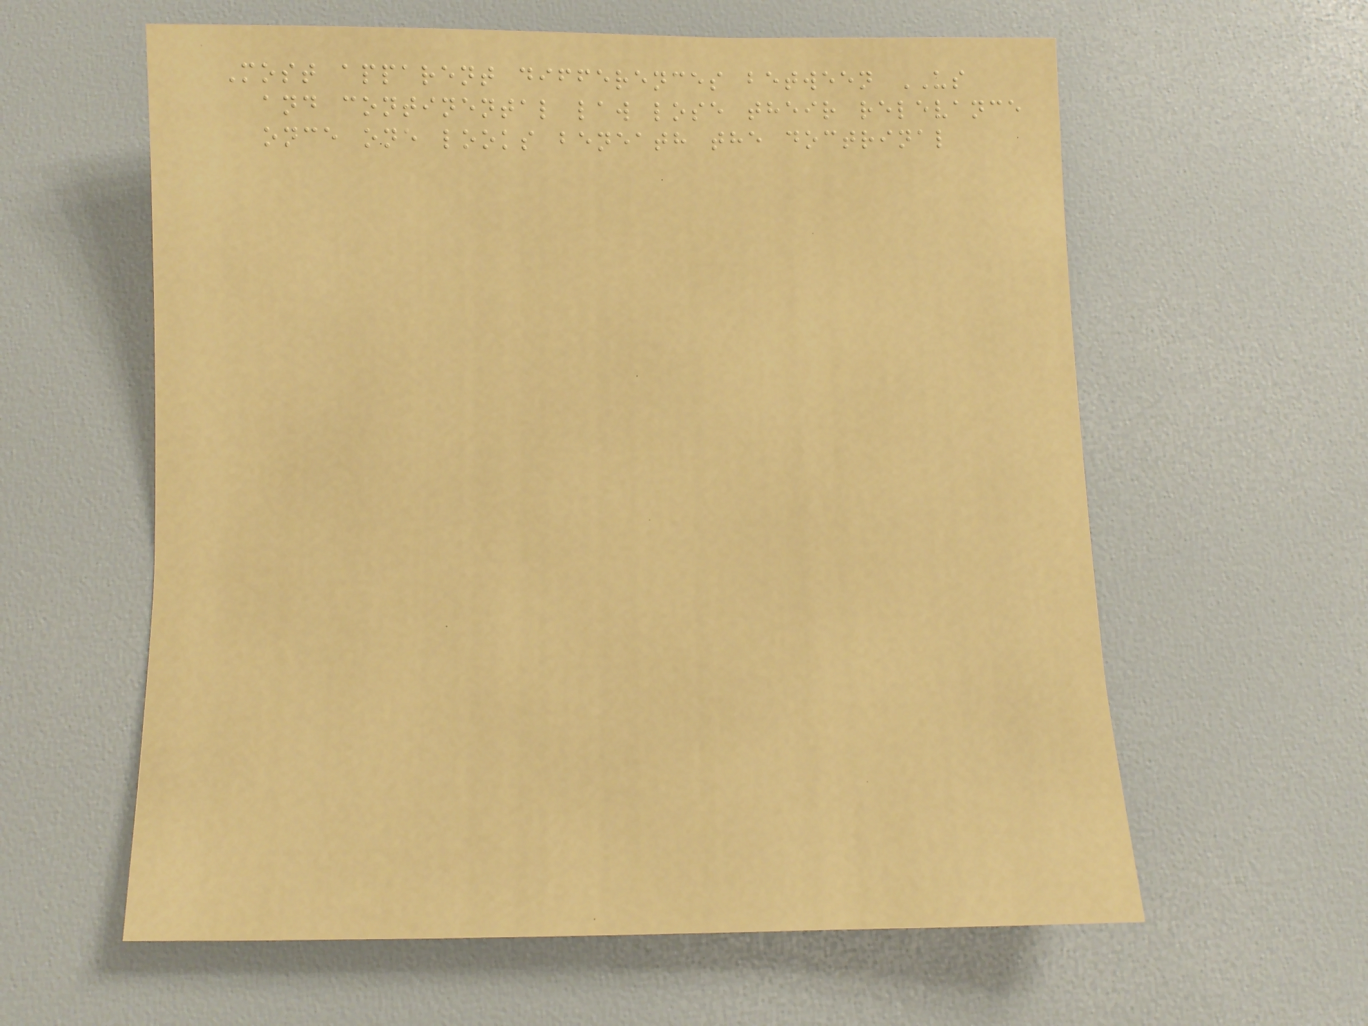Most apparent differences between US
and continental law lose their relevance
once one looks beneath the doctrinal
